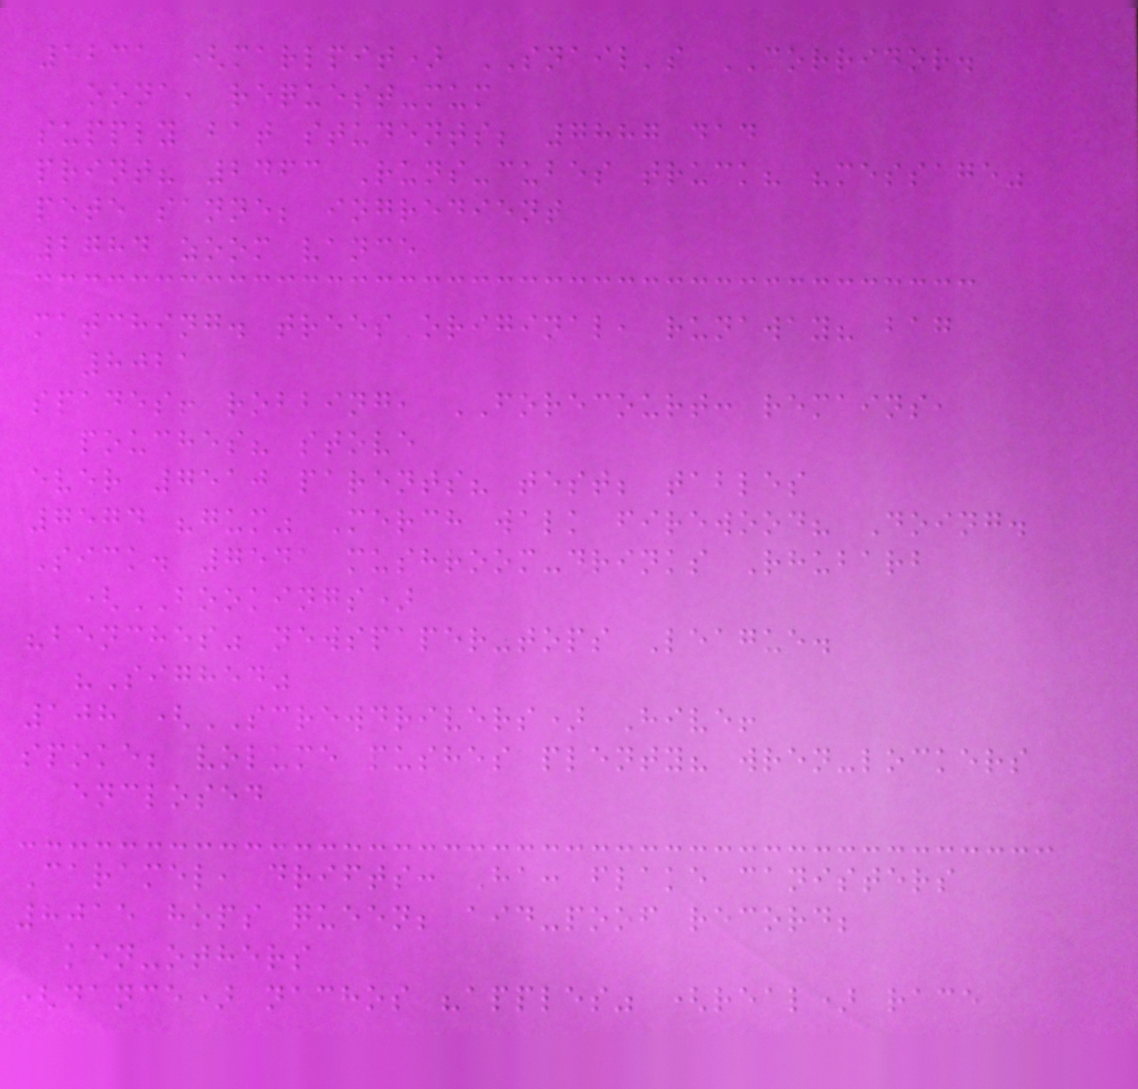5231 (marlpit) SNAIL's CORRIDOR.
oona, request-mum
supply bat students; 7887 dad
print? 2463 Runs-cubes truck? "message"
pete sanne; ingredient
2784 zoom vance
matching. trees original, runaway? bag
8021
spades! robbing, FORECOURT: remains,
pouches? stove
ever 7510 parents? test; tables
7574 "gum" Merch walk firewood? Doing.
Sick. 7541 mushroom-drinks Rhubarb
(BOOKINGS)
"benches" newspaper-tops League.
"Sighed"
108 (SCREWDRIVERS) Hive!
spoke; volume pushes plenty? wren-lockers
enclosed
Caramel, drifts: Ha: flake canisters
8015 hops queen; aid-poof record;
ken-others
(dance) nachos "apples" (real) race
